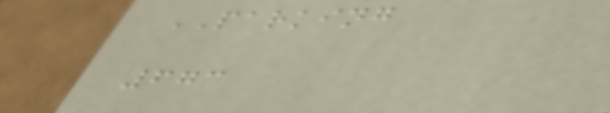PARKING
673
